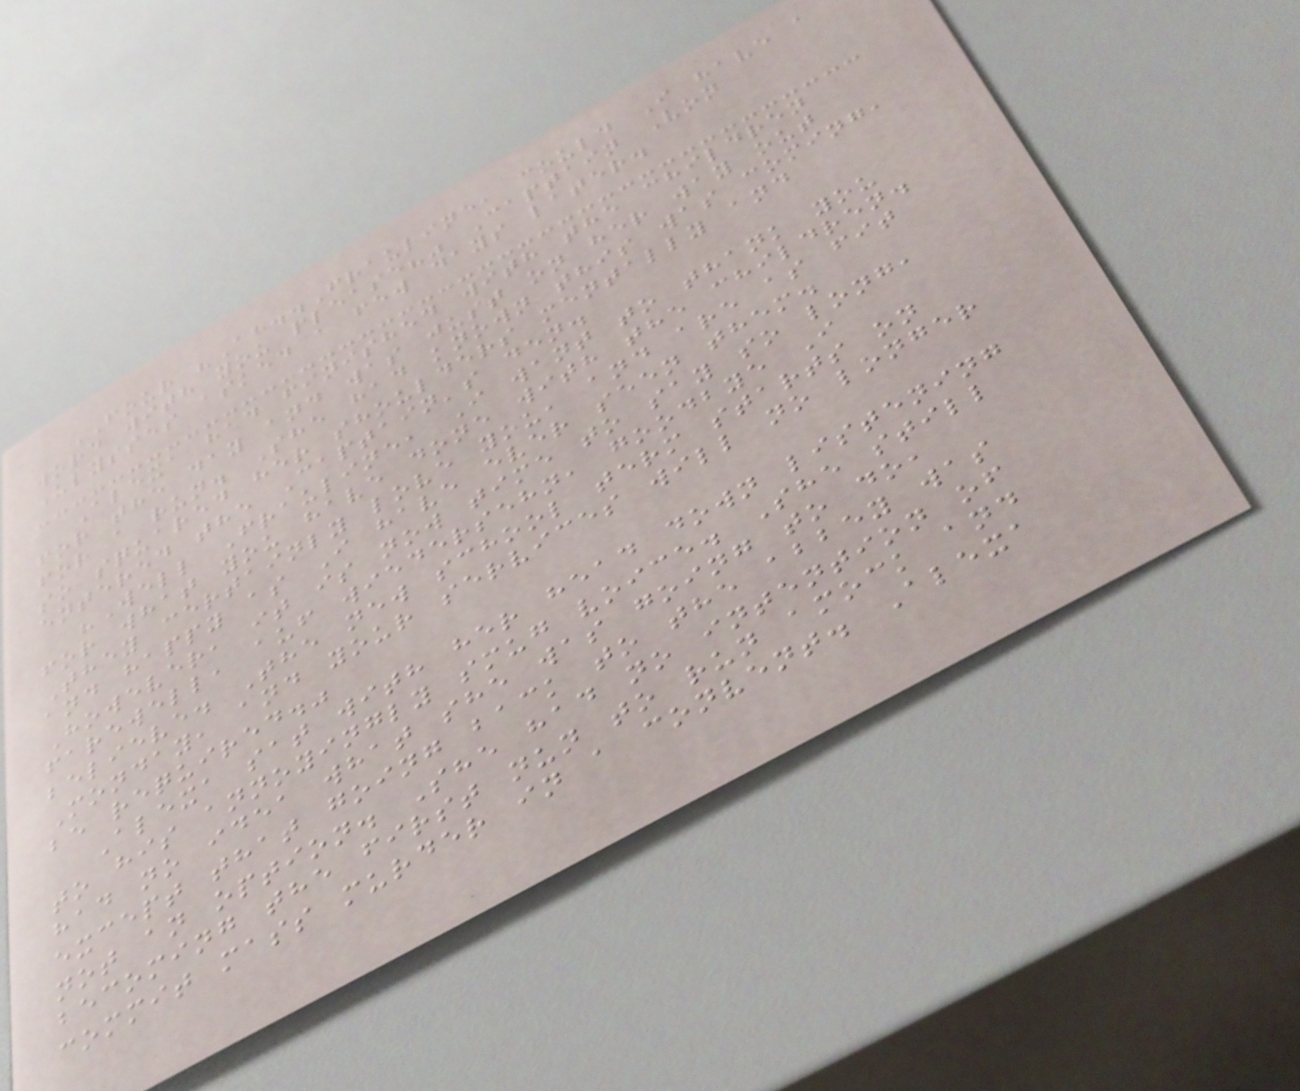FOUR "Ah..Frauline, could I have a
word with you please?" Captain Von
Ulysses asked a few days later.
Alexa had finished with the children
for the day and was just on her way out
for a run. She had known this was coming,
so squared her shoulders mentally and
entered the Captain's den.
"Well Frauline, I want to thank you
for what you have done with the children.
They certainly love you, and are as fit
and happy as I have ever seen them.
However, it is now time to say so long,
farewell, auf wiedersehn, goodbye I
believe. The new school term starts on
Monday, and your services will no longer
be required."
Alexa sat with her head down listening
to his annoyingly smug voice. She still
had no idea what she was going to do,
except that going back to the abbey was
not an option. She had no intention of
becoming the first nun to run amock and
commit mass murder in a convent. Alexa
